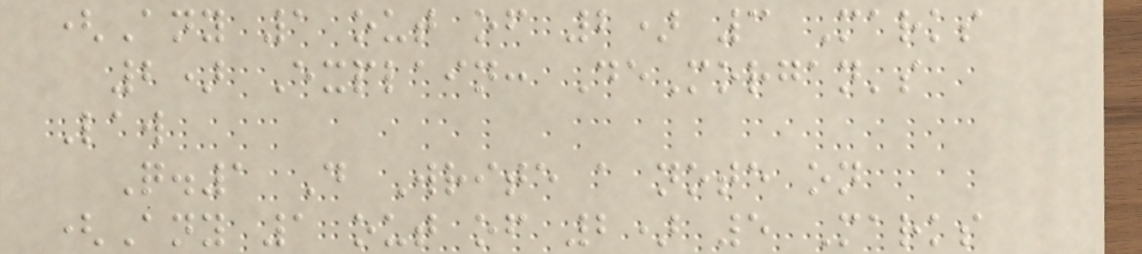(Any 1 out of 2) 3 Marks
2) Explain: DeMorgan's
Law
Q.1 D Write a note on
(Any 1 out of 2) 5 Marks
